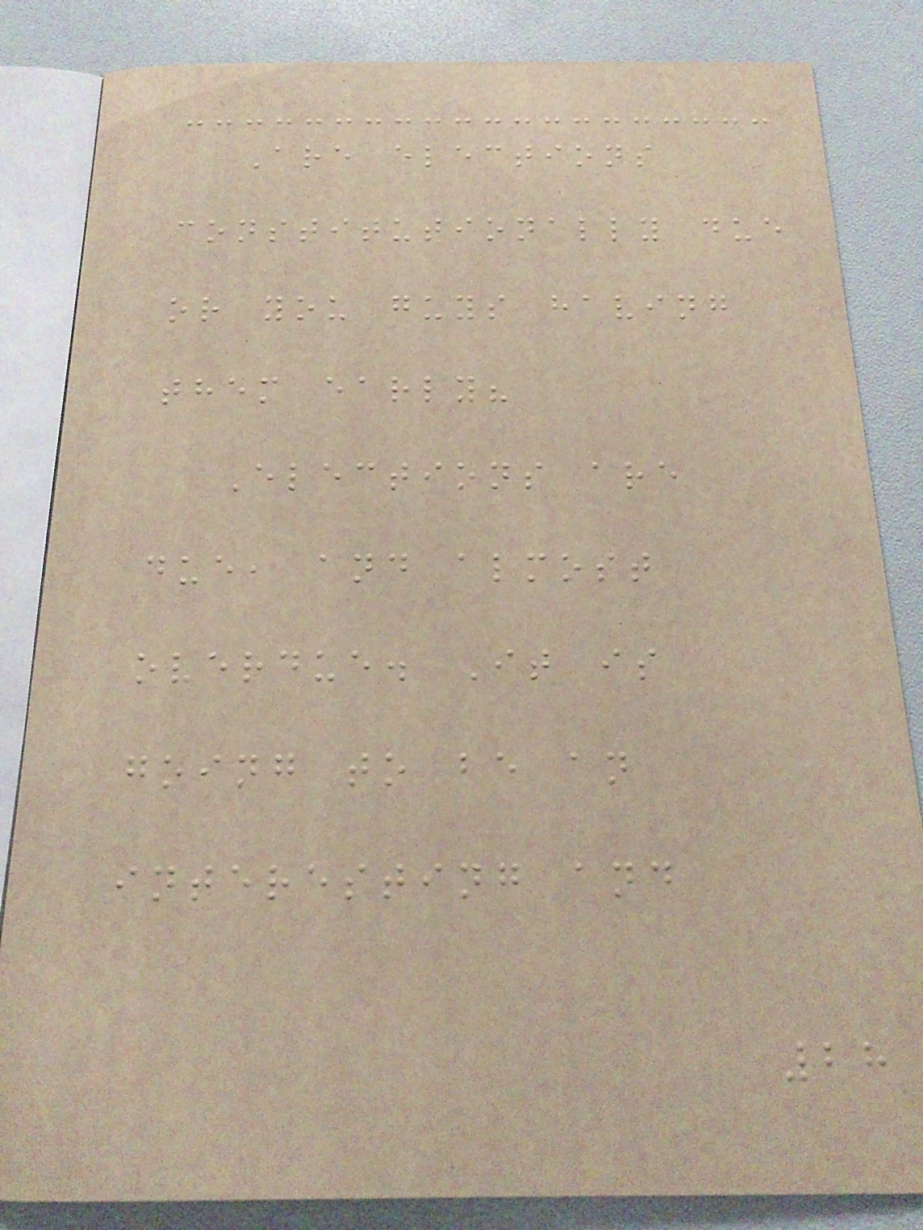Are elections
constitutionally due
or you guys having
them early?
Elections are
due, and almost
overdue. It is
going to be an
interesting and
28
